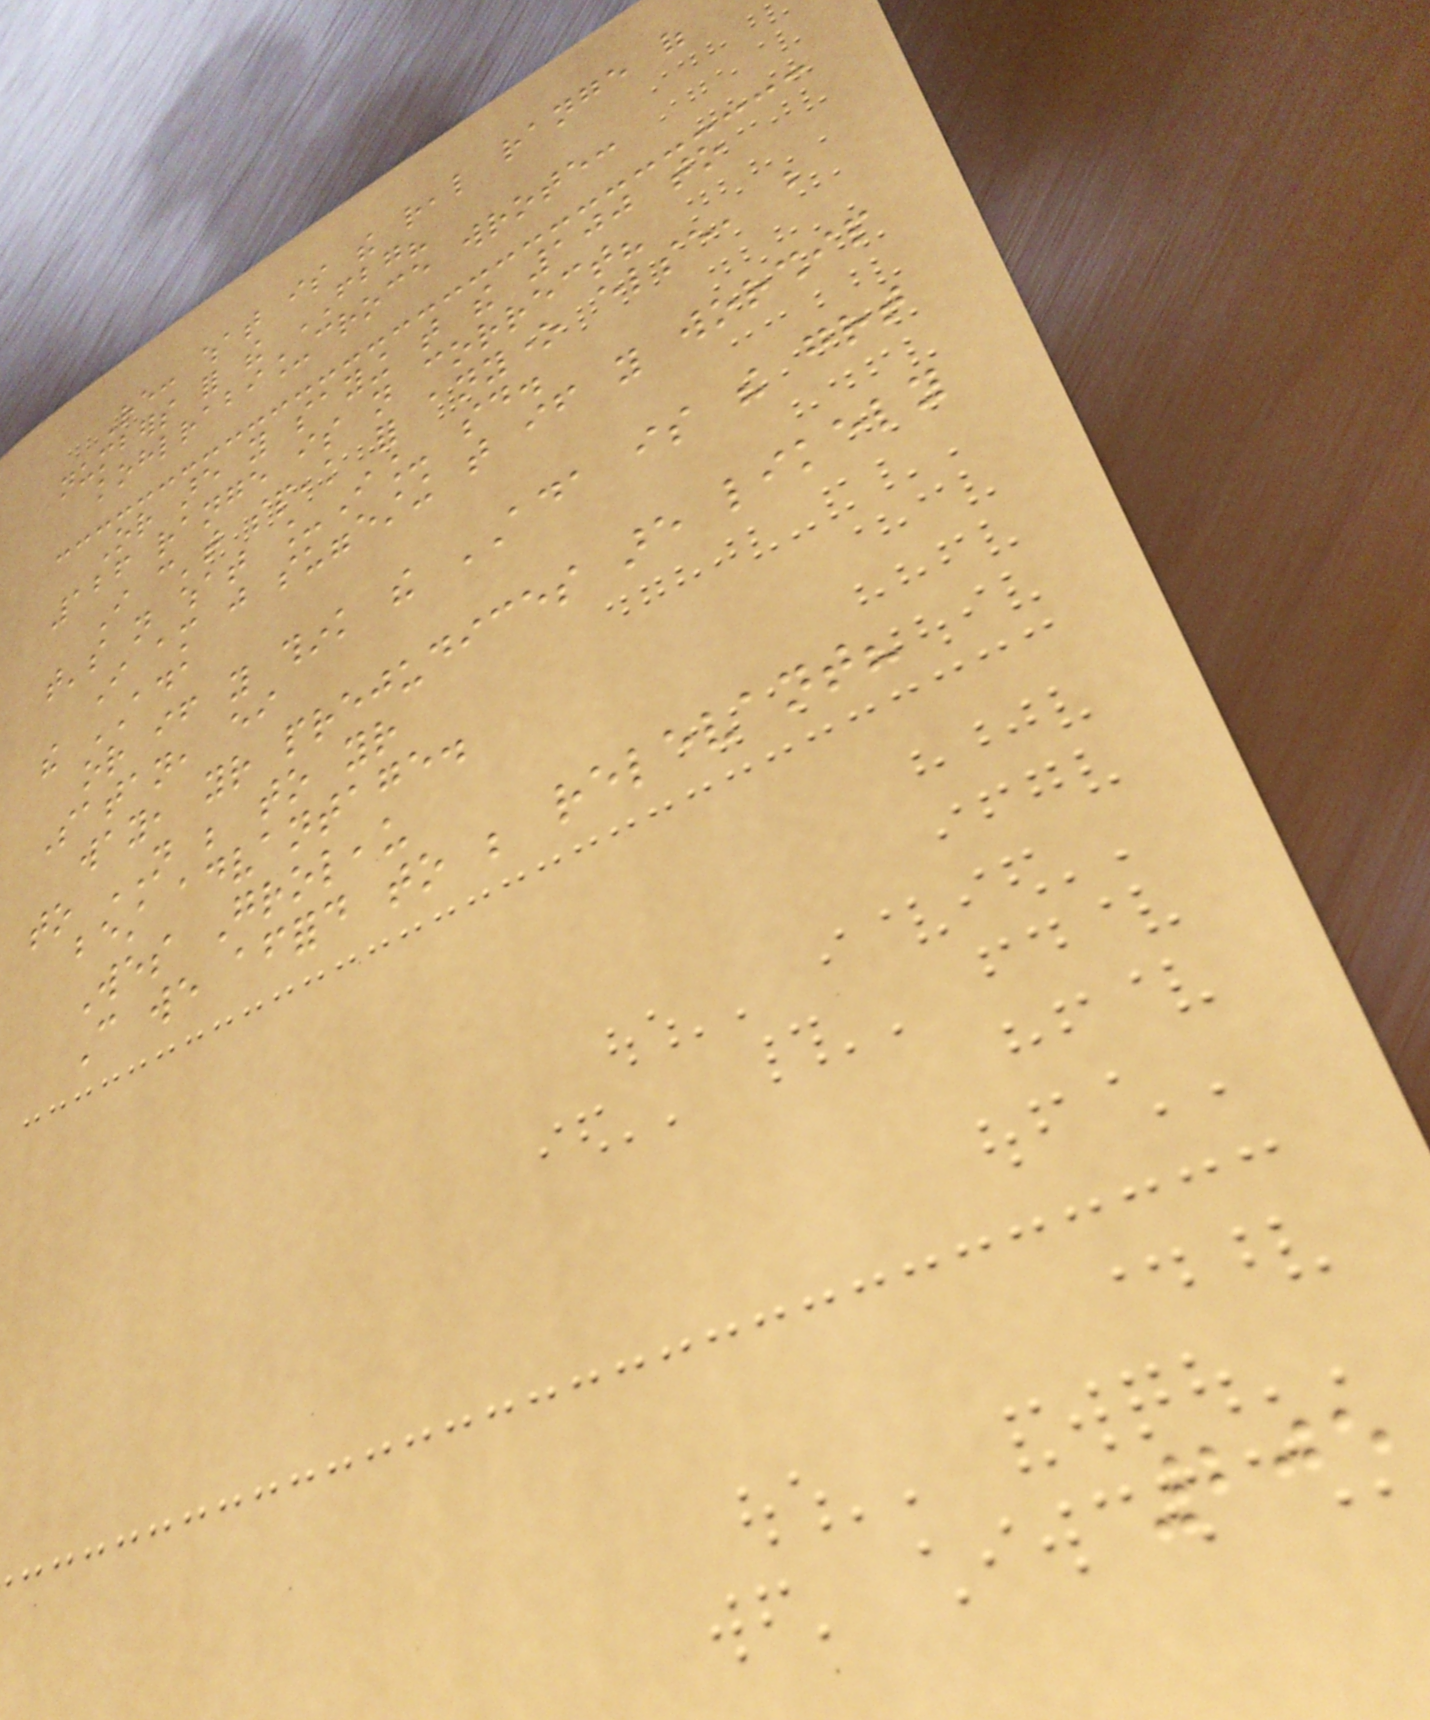Re: what is the real range of
numbers for the FBG?
kohlrabi_croce wrote:
Or are you saying that the 100 to
126 range is not correct?
I can't speak for anyone else, but
that's not what _I_ said.
I am just suggesting that if you worship
the ADA
or if you think the ADA is the great
Satan, either
way, your prejudices are likely
to NOT be to your
best advantage.
Wes Groleau
Can we afford to be relevant?
205
